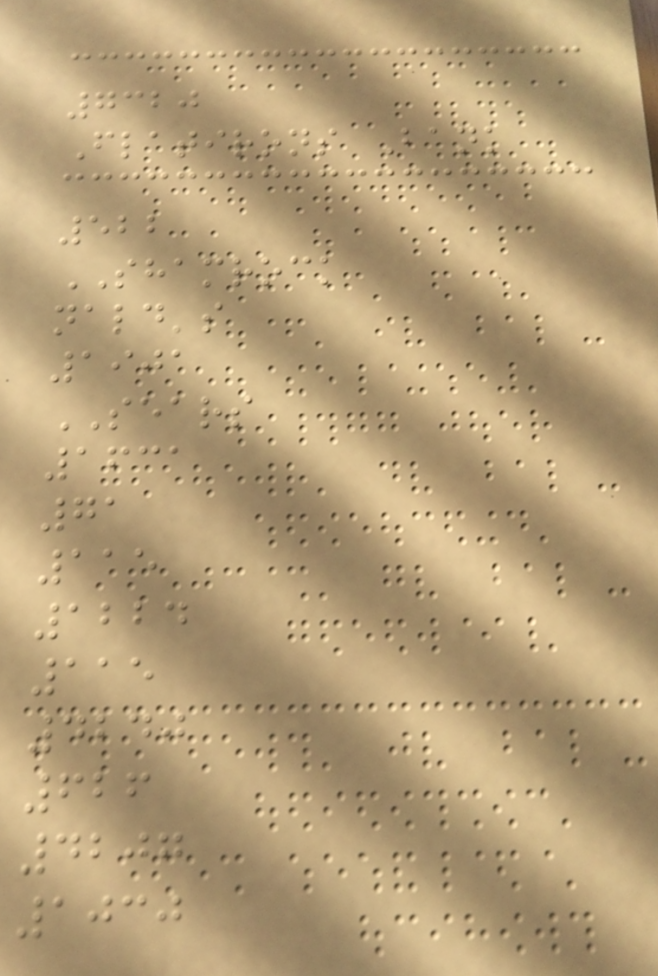7320
Flatirons Bank
522
SHAMROCK
nald's
1901
SEARS
1631
71
115
1224
115
4240
626
4207
1030
